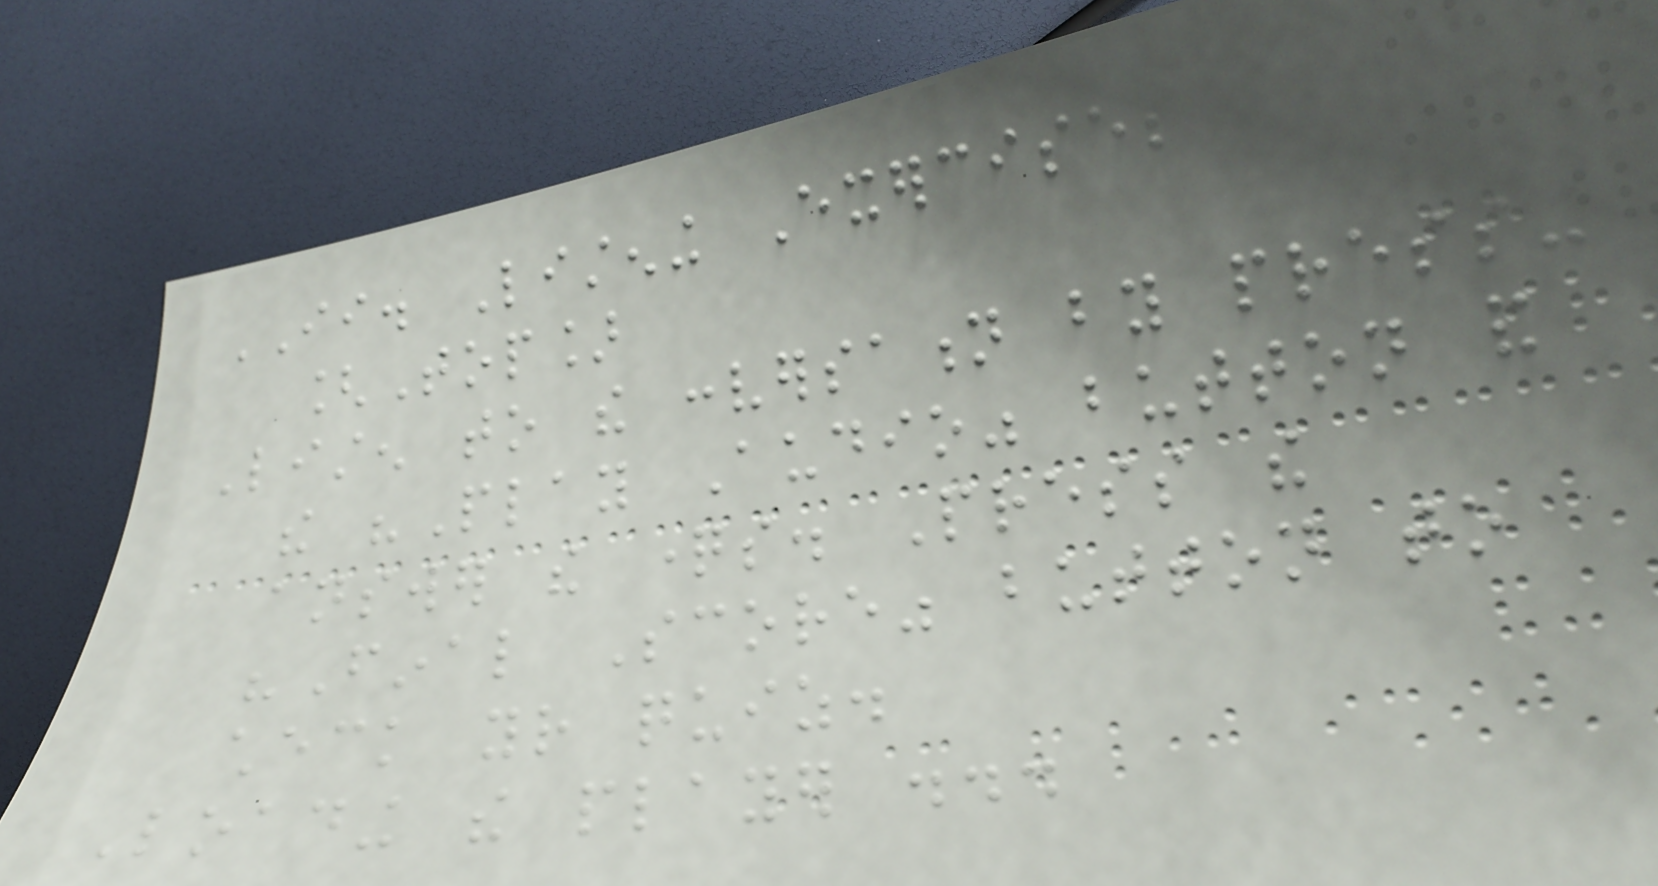II. Listening Exercises
[Top]
Listen to the conversation by pressing
the "Play Audio" button and
answer the questions. Press the
"Final Score" button to
check your quiz.
Loading the player ...
